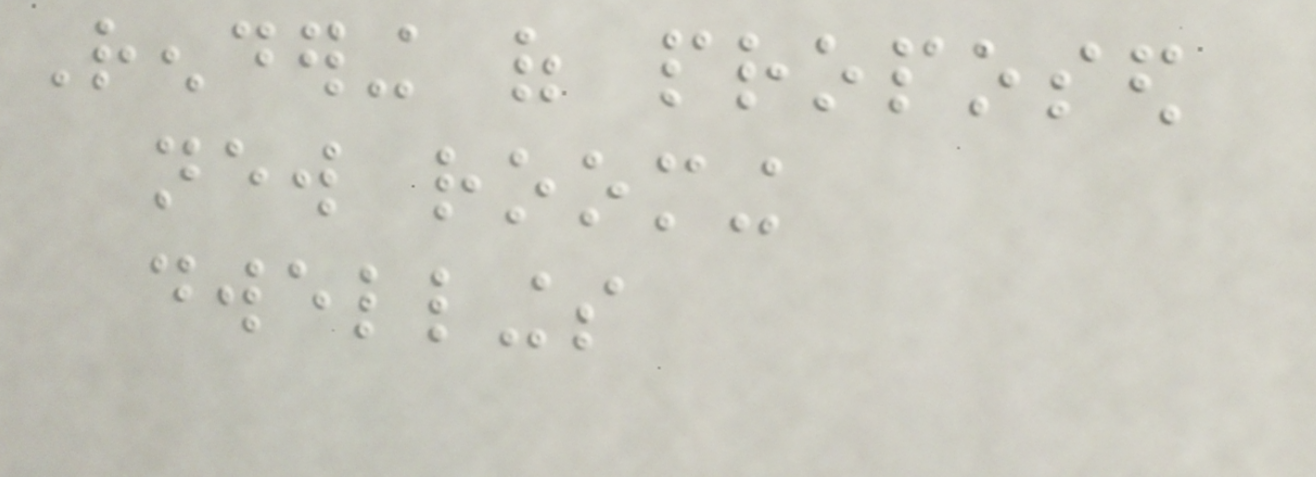Rendering of proposed
new rooming
dwellings
